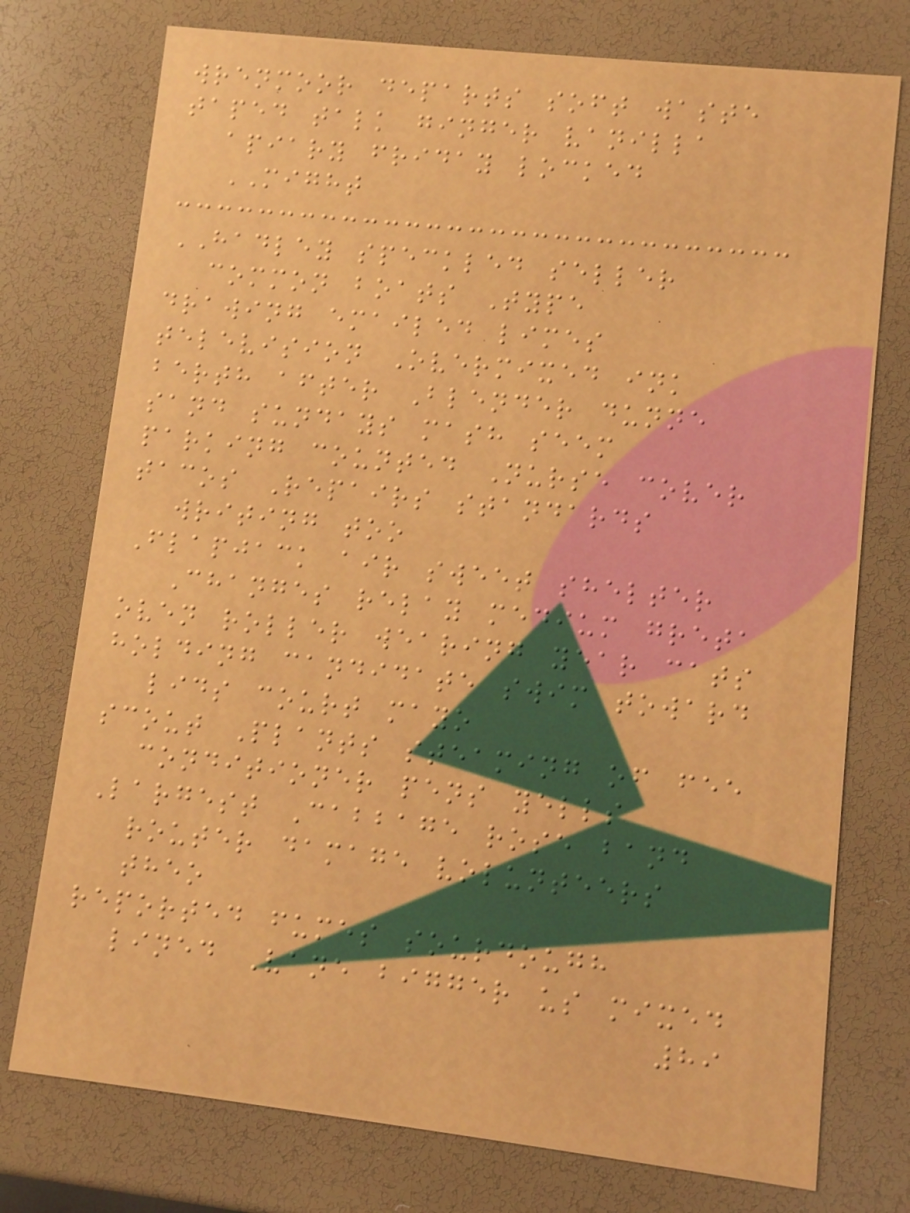wrenmoor departs soft waste
taped talk ginger vanilla
apiary friday locked
MIGHT
HADLEY speckled seller
common boats Type
drawing emailed limes
television Overmixed ink
berth after Blender dunne
sand sundays mash seem
parking counted Nurse cover
tacos Repairs standards
writing too
Flapjack air sweet shelter
Changes relay medium greta
oven roller wearing year cats
holding candidate swim toward
lids court mayo
scout Plants steaming of fee
conditioner pens yells
Largest Cabbage rose band
router damage volunteers
theo
reported fumes sourdough
lined Vane bigger us mixed
89
